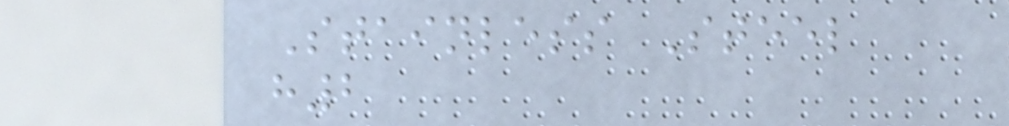Stainless Steel
h2
